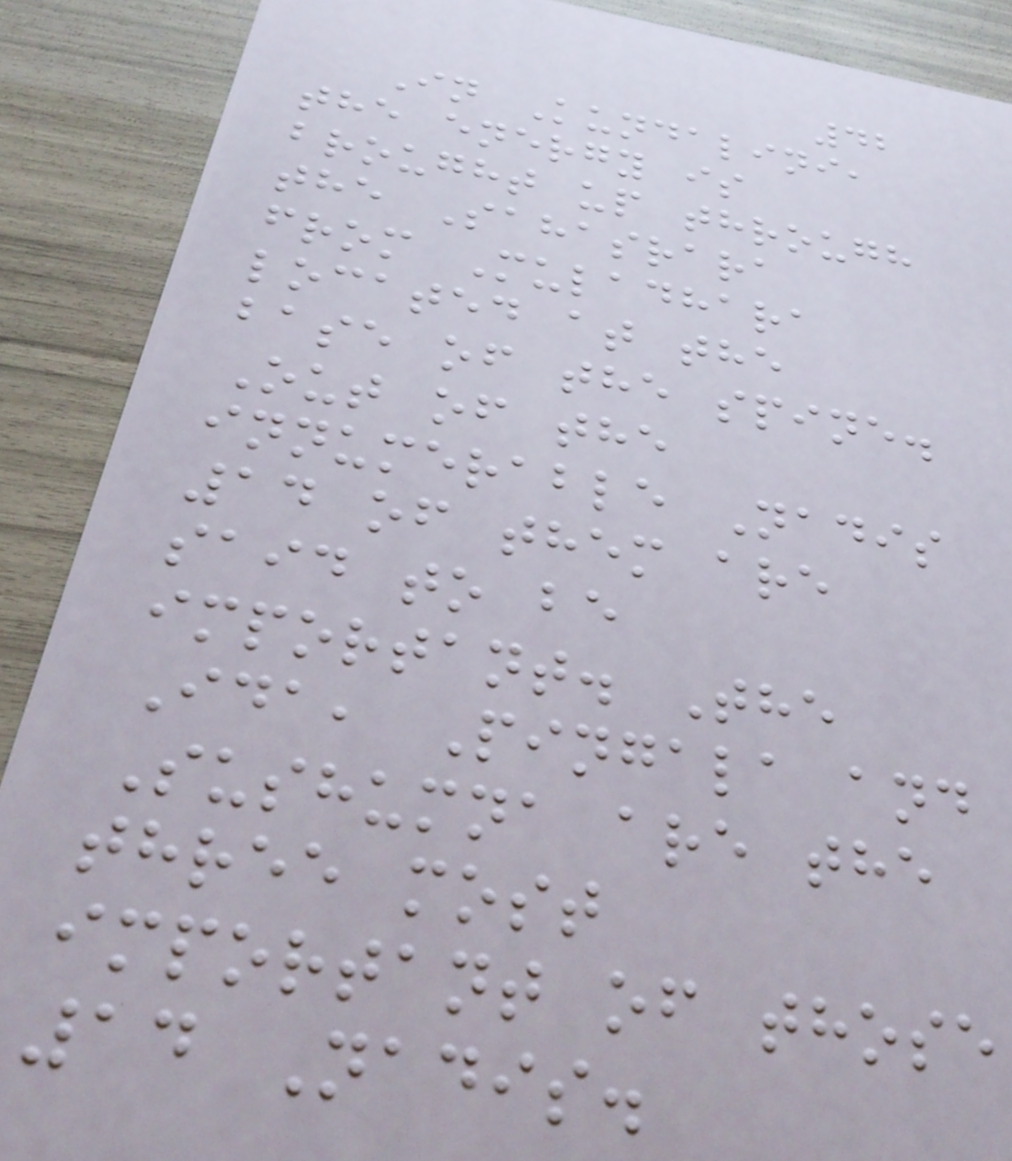42
In Kundalini,
the energy is
brought up through
the Sahasrara
from Muladhara
located at the
base of the spine.
Out of the
innumerable Nadis
14 of them are
said to be
important. The
Ida, Pingala and
Sushumna are the
three most
important of those
14 Nadis.
